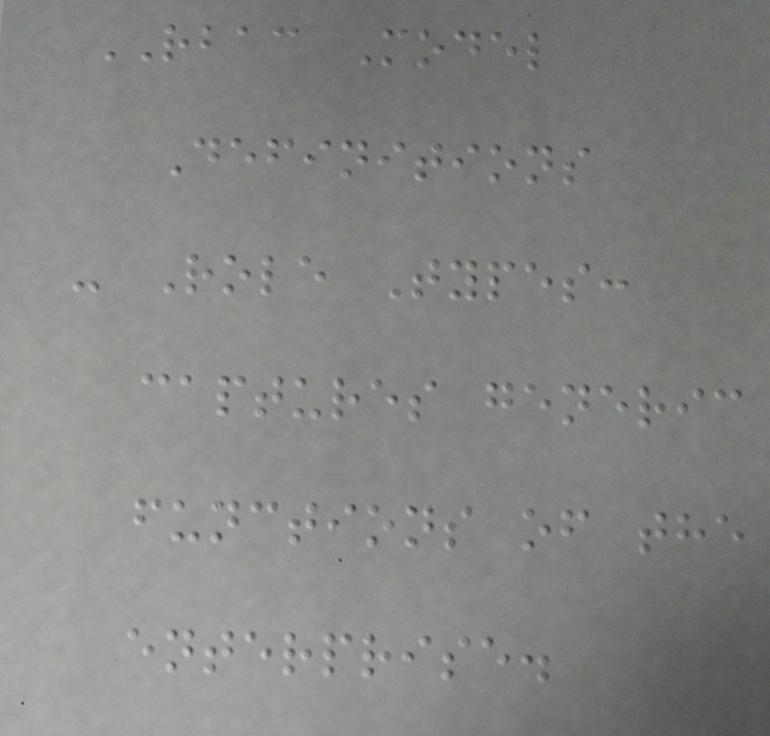RBAC Model
Definitions
- Role Types:
captures generic
functions of the
enterprise.
